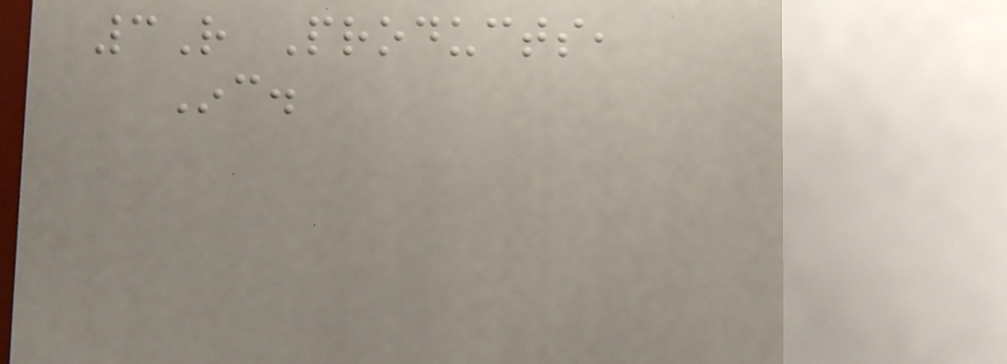3R Products,
Inc.
